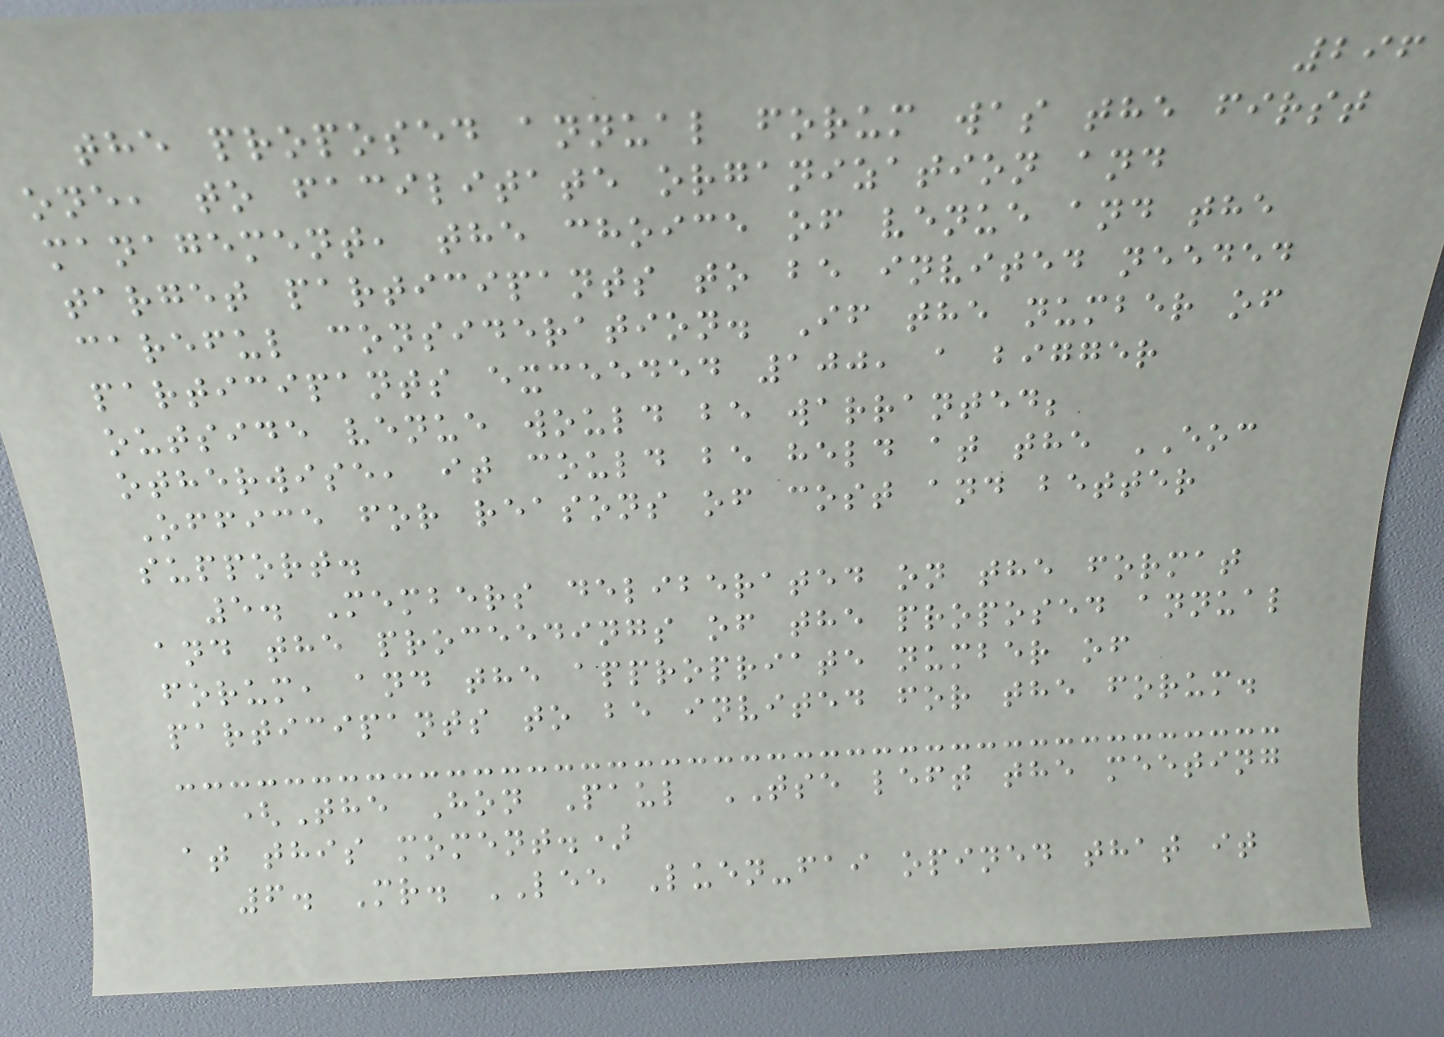296
the proposed annual forum was the first
one, to facilitate organization and
management, the choice of venue and the
target participants to be invited needed
careful consideration. If the number of
participants exceeded 100, a bigger
outside venue would be warranted;
otherwise, it could be held at the EOC
Office for reasons of cost and better
support.
5. Members deliberated on the format
and the proceedings of the proposed annual
forum, and the appropriate number of
participants to be invited for the forum.
(The Hon Paul TSE left the meeting
at this moment.)
6. Mr. LEE Luen-fai opined that it
